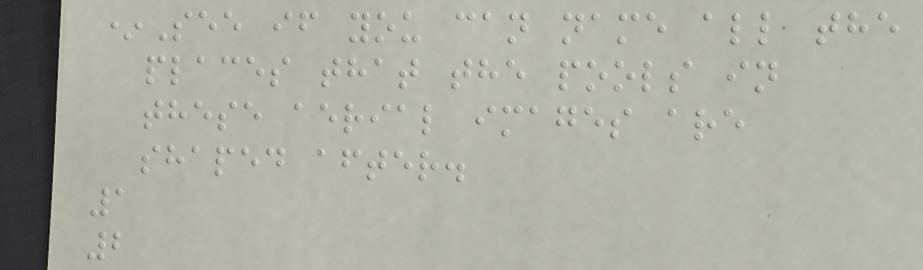*See if you can name all the
places that the pools in
these aerial images are
shaped after.
1
2
